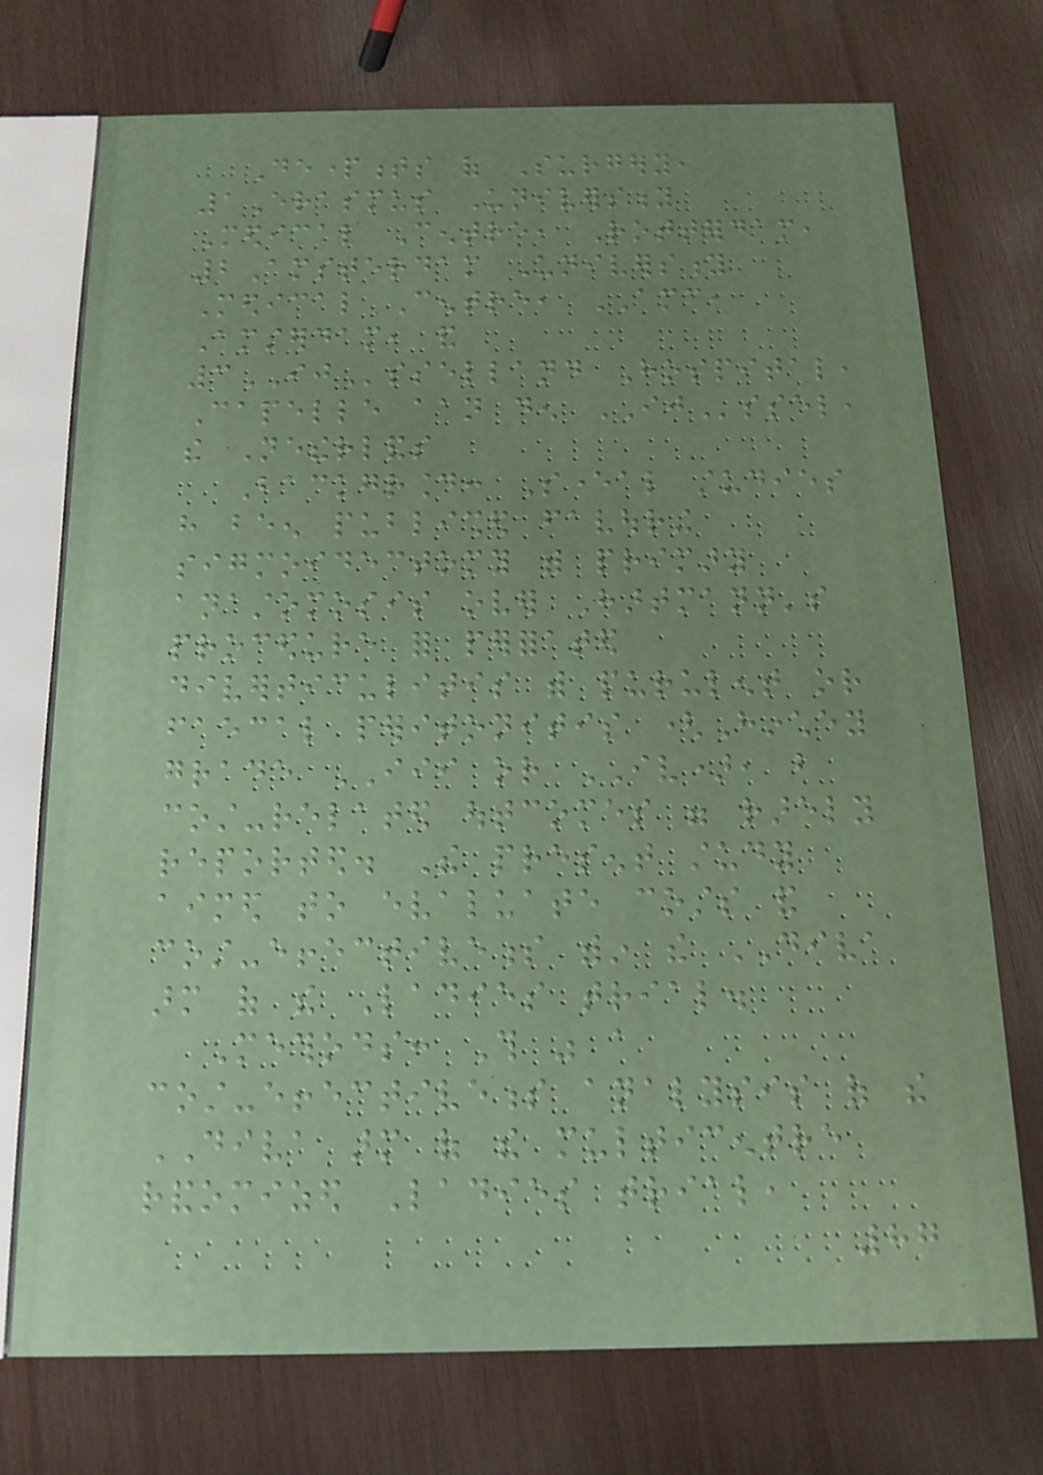Departments of Surgery,
1Erasmus University
Medical Centre, Rotterdam,
2Amsterdam University
Medical Centre, AMC,
Amsterdam, and
3IJsselland Hospital,
Capelle aan den IJssel,
the Netherlands
Background: Several studies
have been published favouring
sigmoidectomy with primary
anastomosis over Hartmann's
procedure for perforated
diverticulitis with purulent or
faecal peritonitis (Hinchey
grade III or IV), but
cost-related outcomes were rarely
reported. The present study
aimed to evaluate costs and
cost-effectiveness within the DIVA
arm of the Ladies trial.
Methods: This was a
cost-effectiveness analysis of the
DIVA arm of the multicentre
randomized Ladies trial,
87
